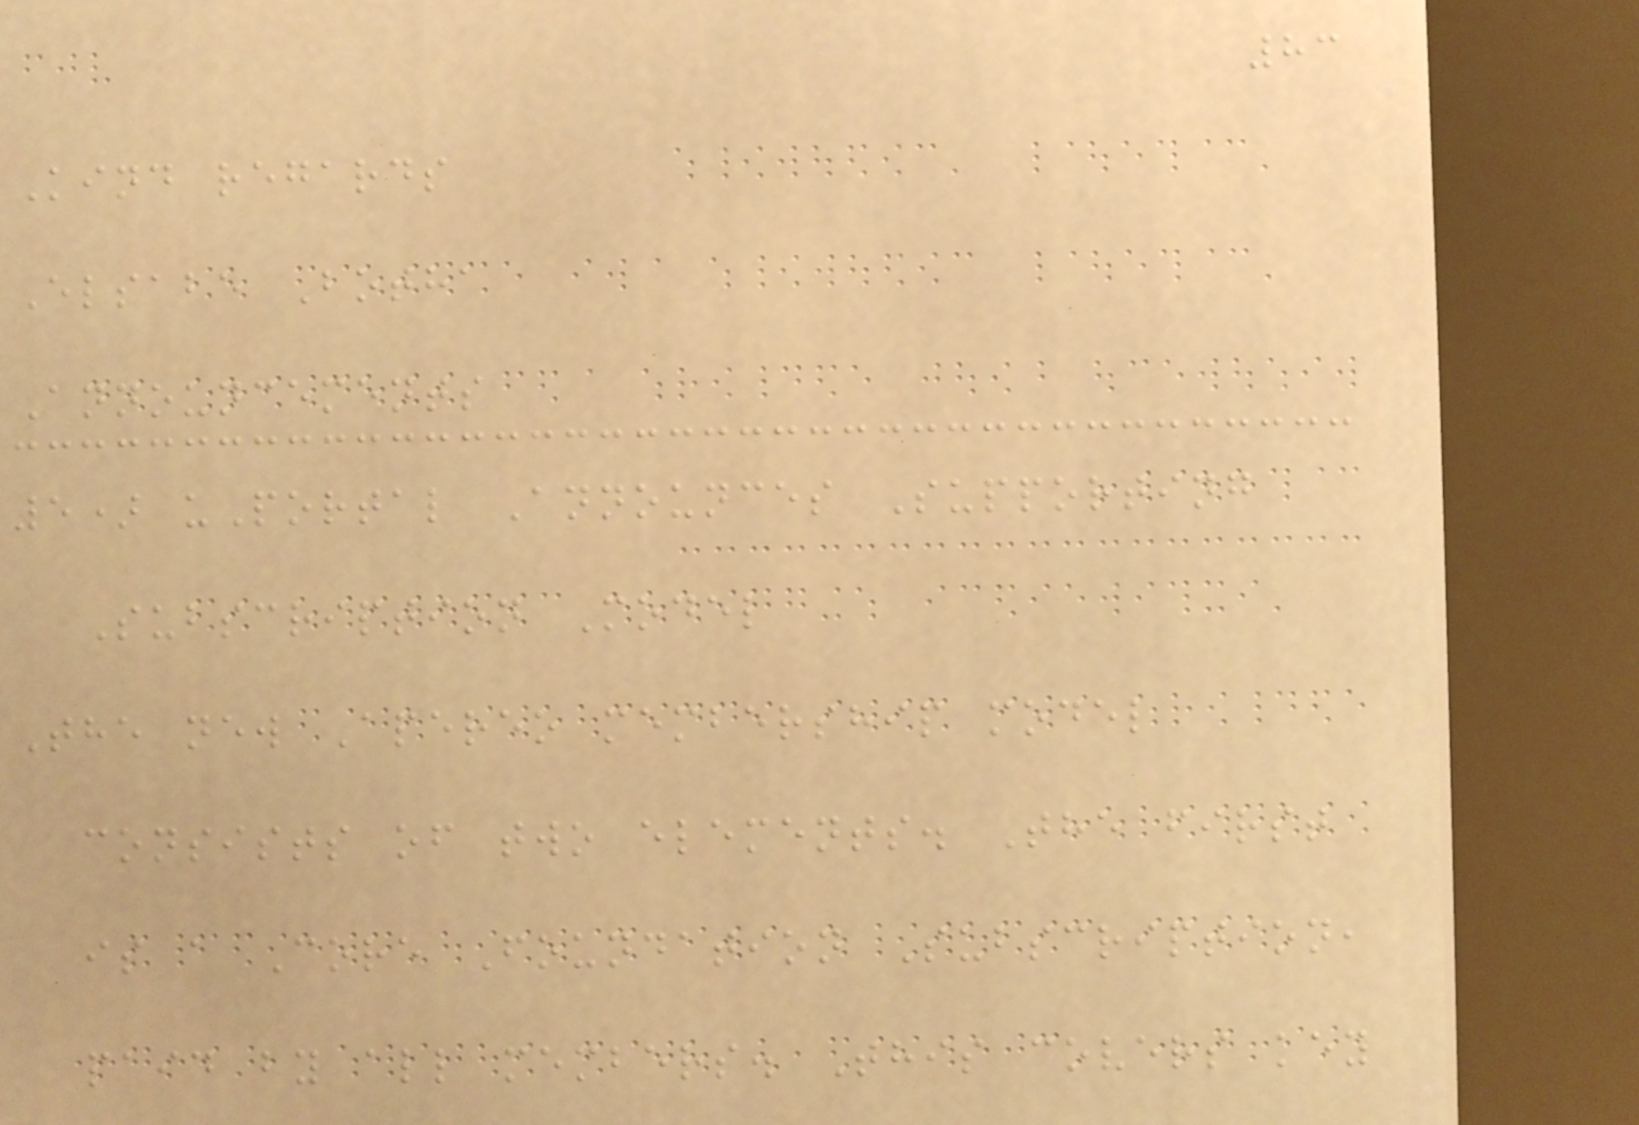83
Kind regards
Elsabe Botha
Announcements
5) uPortal Announces Supporting
Subscription Model
The new Apereo membership model
consists of two elements. The first
is a Core Foundation Subscription,
paid by all members. This covers key
